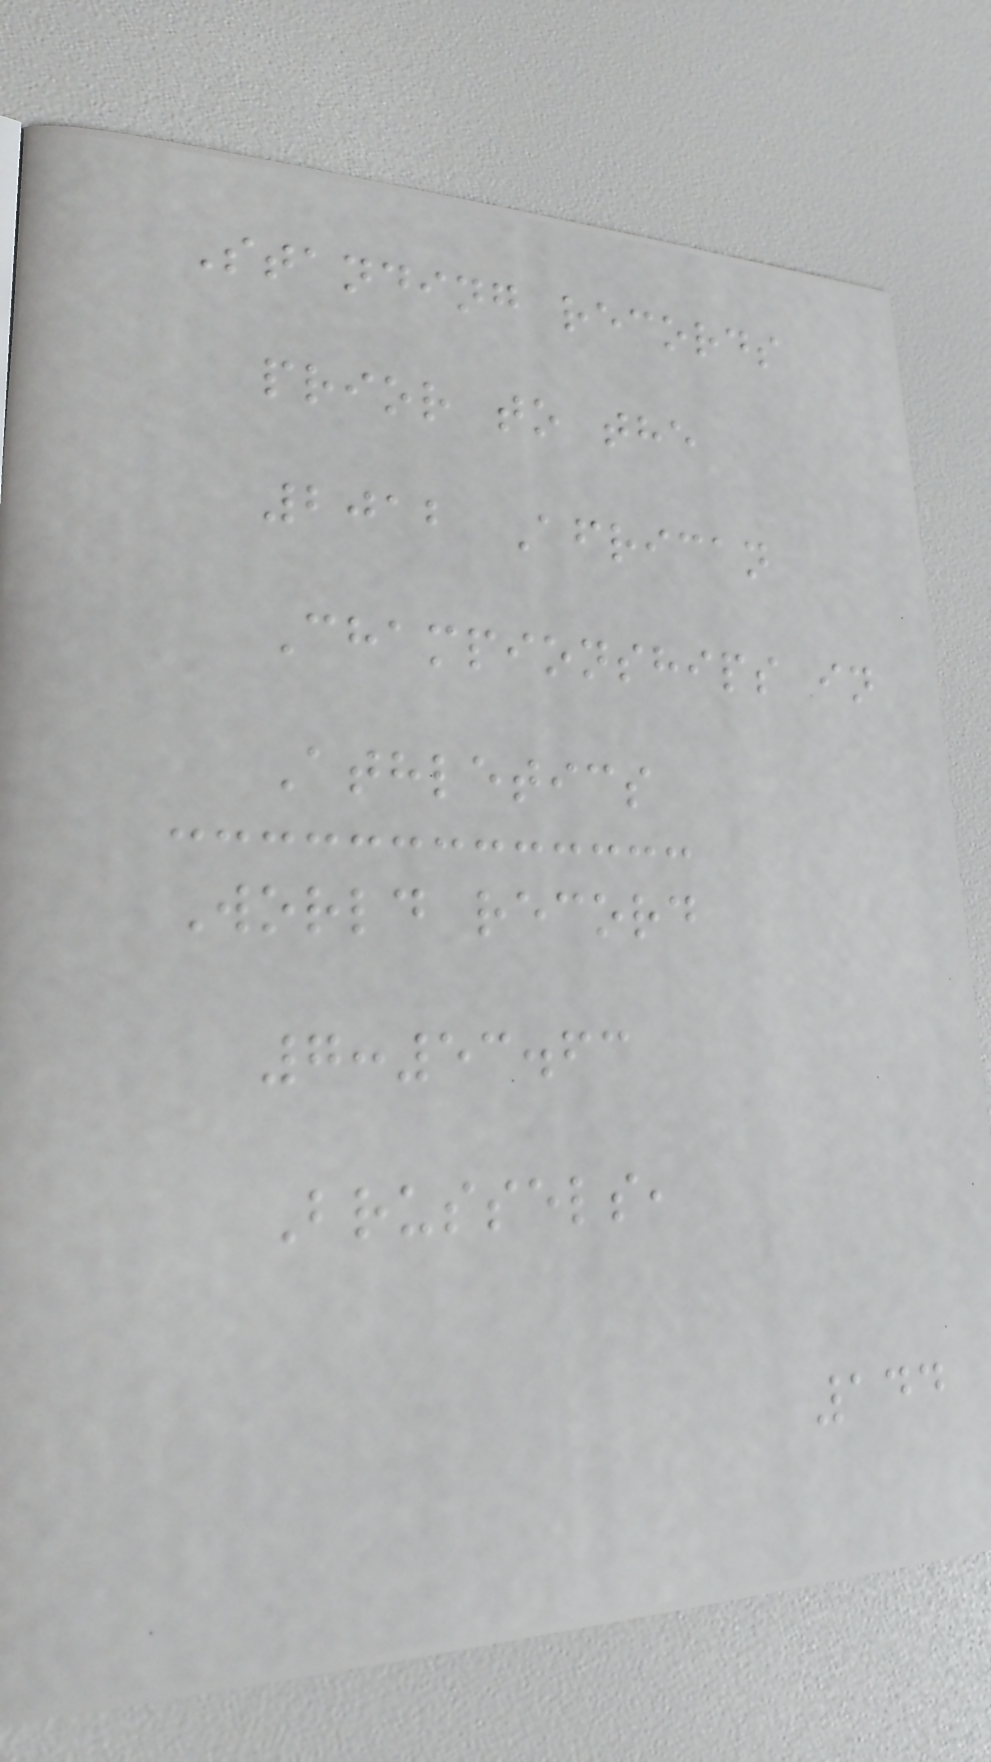Standing records
prior to the
2012 African
Championships in
Athletics
World record
7:53.63
Brussels,
144
